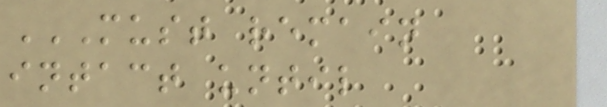MUST REMAIN
INTACT UNTIL
